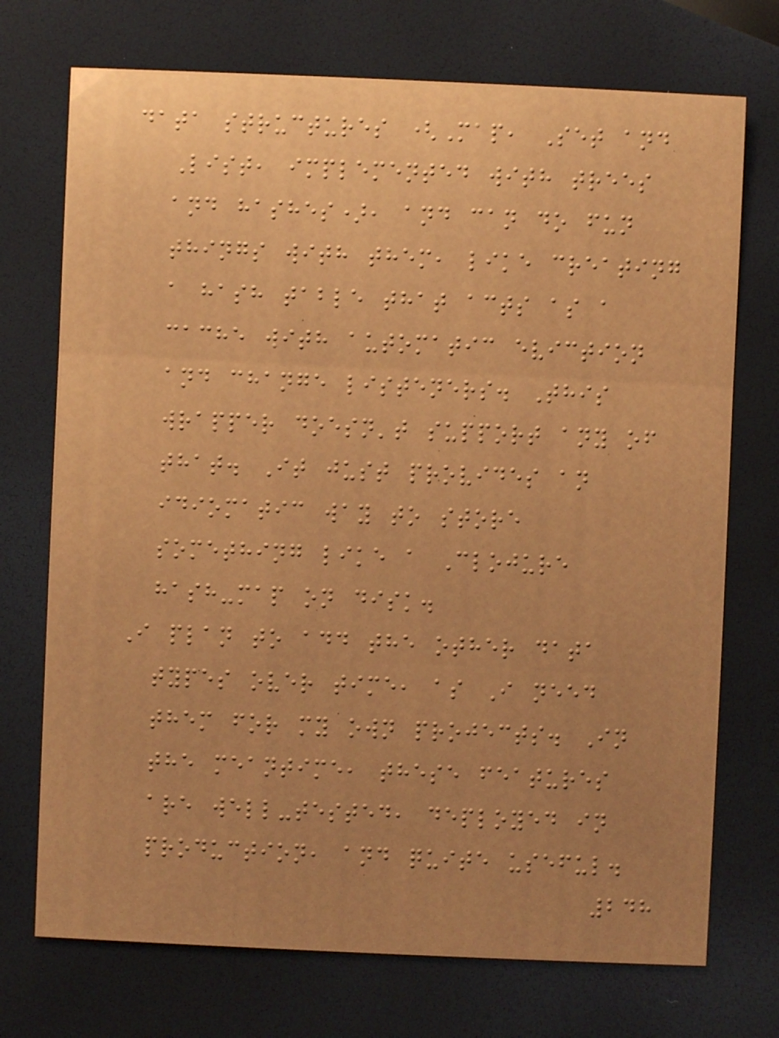data structures (Map, Set and
List, implemented with trees
and hashes), and can do fun
things with them, like creating
a hash table that acts as a
cache with automatic eviction
and change listeners. This
wrapper doesn't support any of
that. It just provides an
idiomatic way to store
something like a Clojure
hash-map on disk.
I plan to add the other data
types over time, as I need
them for my own projects. In
the meantime, these features
are well-tested, deployed in
production, and quite useful.
248
